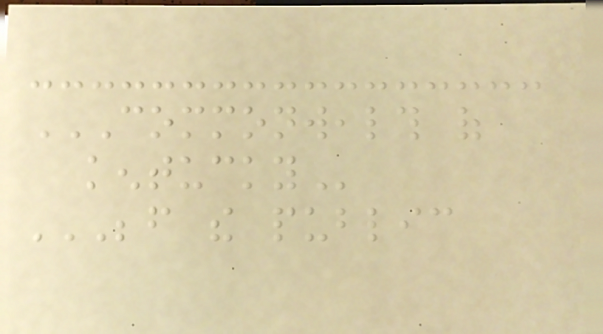COMMONWEALTH OF
KENTUCKY
BEFORE THE PUBLIC
